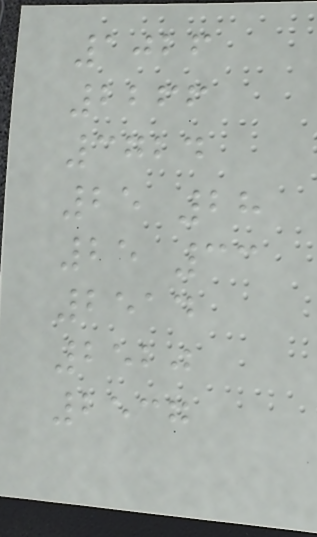1026
2266
3724
25 28
25 33
2514
2520
2537
